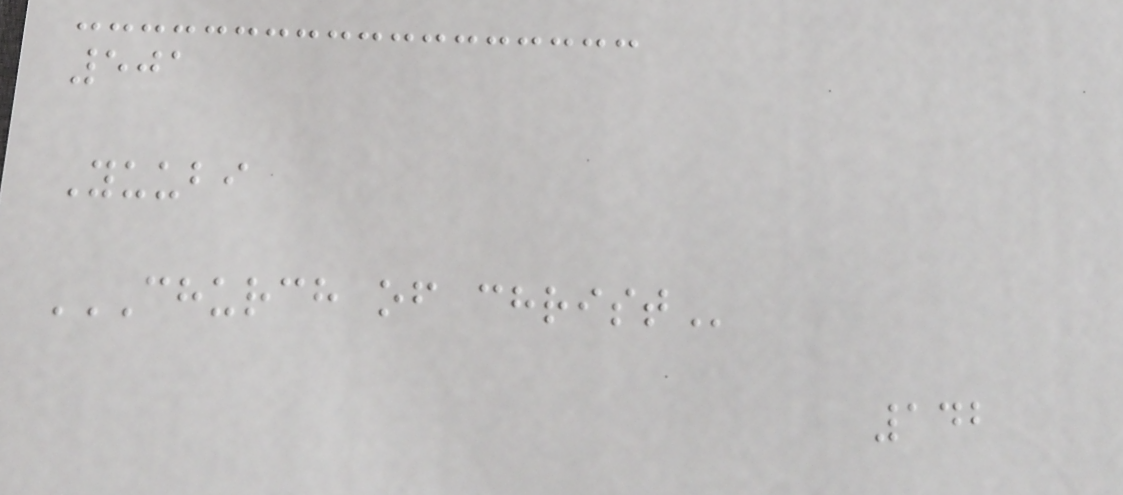501
Yuubi
CHURCH OF CHRIST
142
